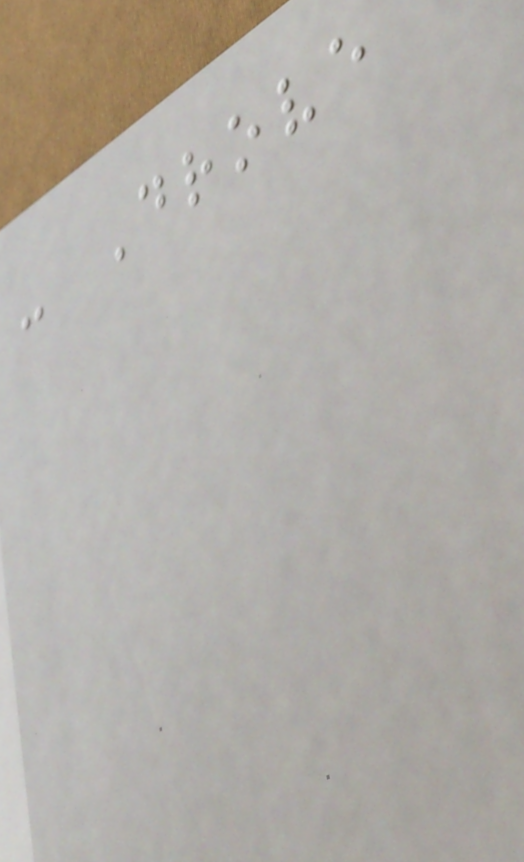- Drove
